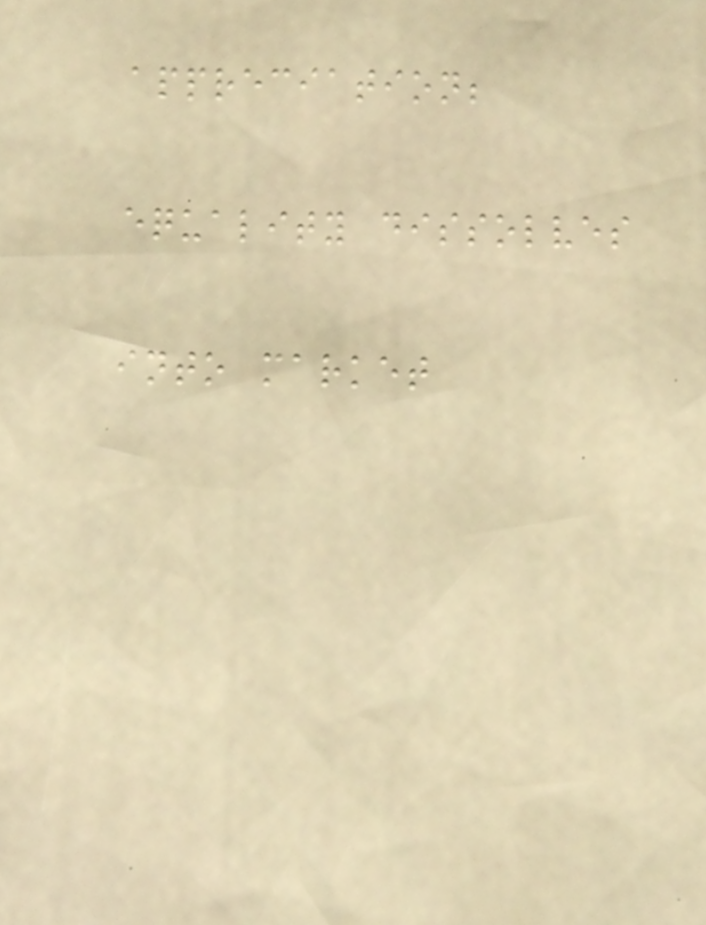appreciation;
equality dissolves
into market
